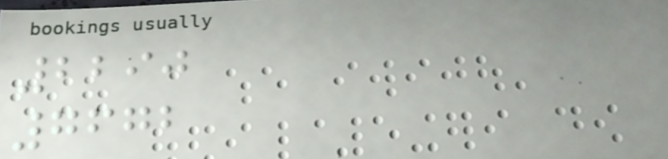2290
7672
